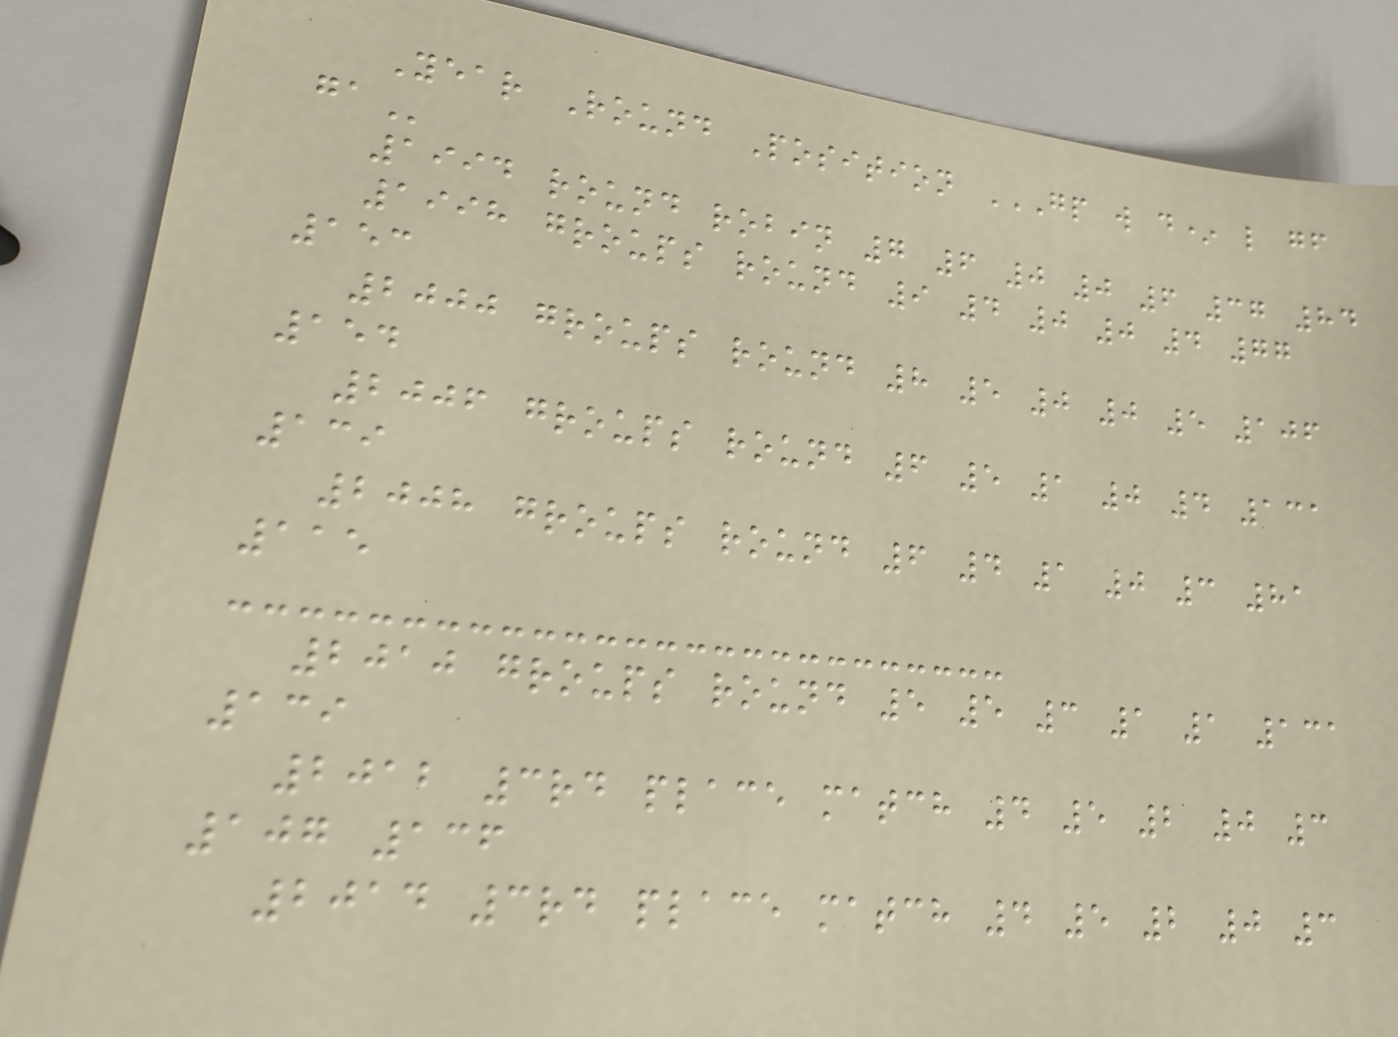Year Round Position GP W D* L GF
GA
1994 round robin 7 6 0 0 6 37 84
1998 groups round 9 4 0 0 4 77
153
2000 groups round 8 5 0 0 5 106
154
2006 groups round 6 5 1 0 4 131
139
2008 groups round 6 4 1 0 3 81
115
2010 groups round 5 5 3 1 1 131
139
2012 3rd place match 4 5 2 0 3
107 136
2014 3rd place match 4 5 2 0 3
